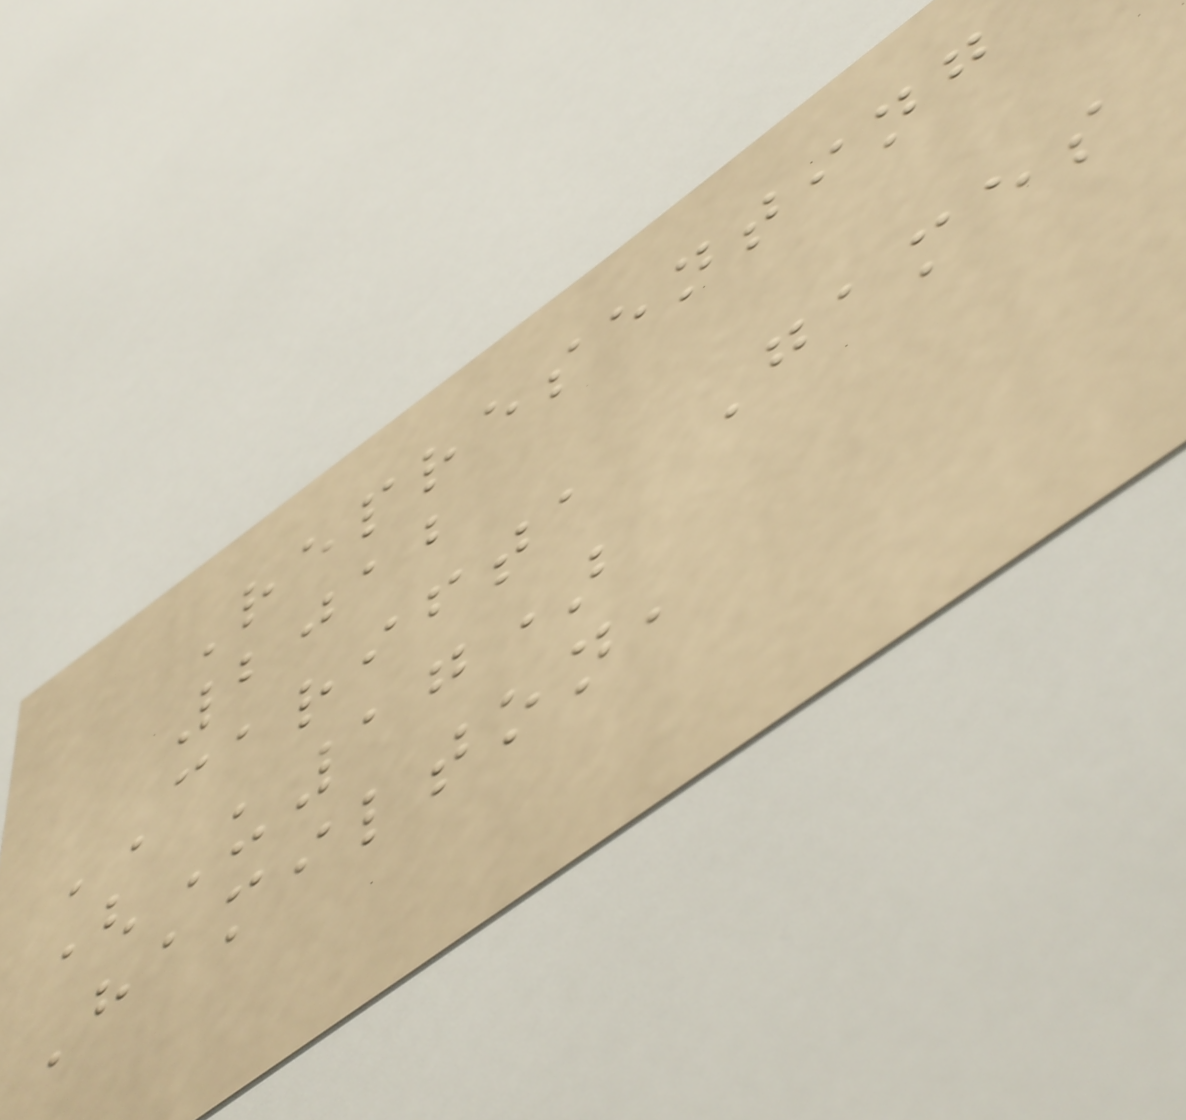Representing
2012
CARIFTA Games
(U17)
Hamilton,
